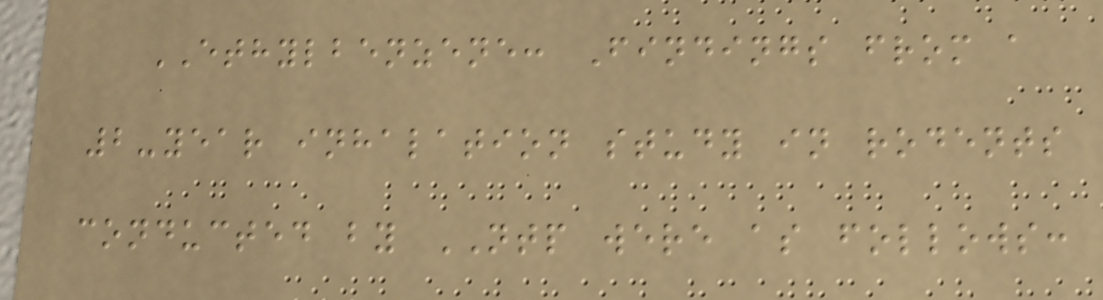ETHYLBENZENE: Findings from a
2-year inhalation study in rodents
conducted by NTP were as follows:
